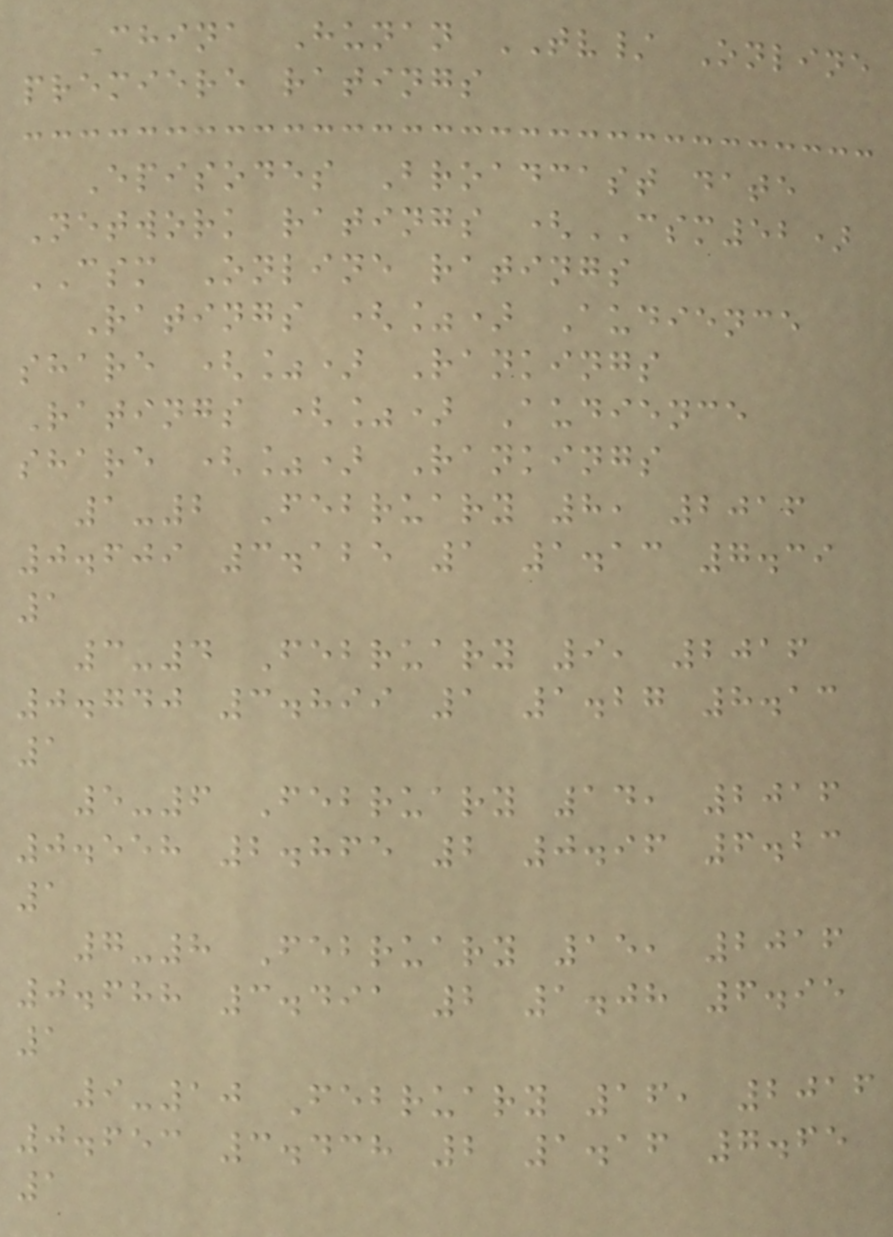China Hunan TV/ Online
premiere ratings
Episodes Broadcast date
Network ratings (CSM52)
CSM Online ratings
Ratings (%) Audience
share (%) Rankings
Ratings (%) Audience
share (%) Rankings
1-2 February 8, 2016
0.609 3.125 1 1.13 7.39
1
3-4 February 9, 2016
0.740 3.899 1 1.27 8.13
1
5-6 February 14, 2016
0.558 2.865 2 0.96 6.23
1
7-8 February 15, 2016
0.688 3.491 2 1.08 6.95
1
9-10 February 16, 2016
0.653 3.438 2 1.16 7.65
1
